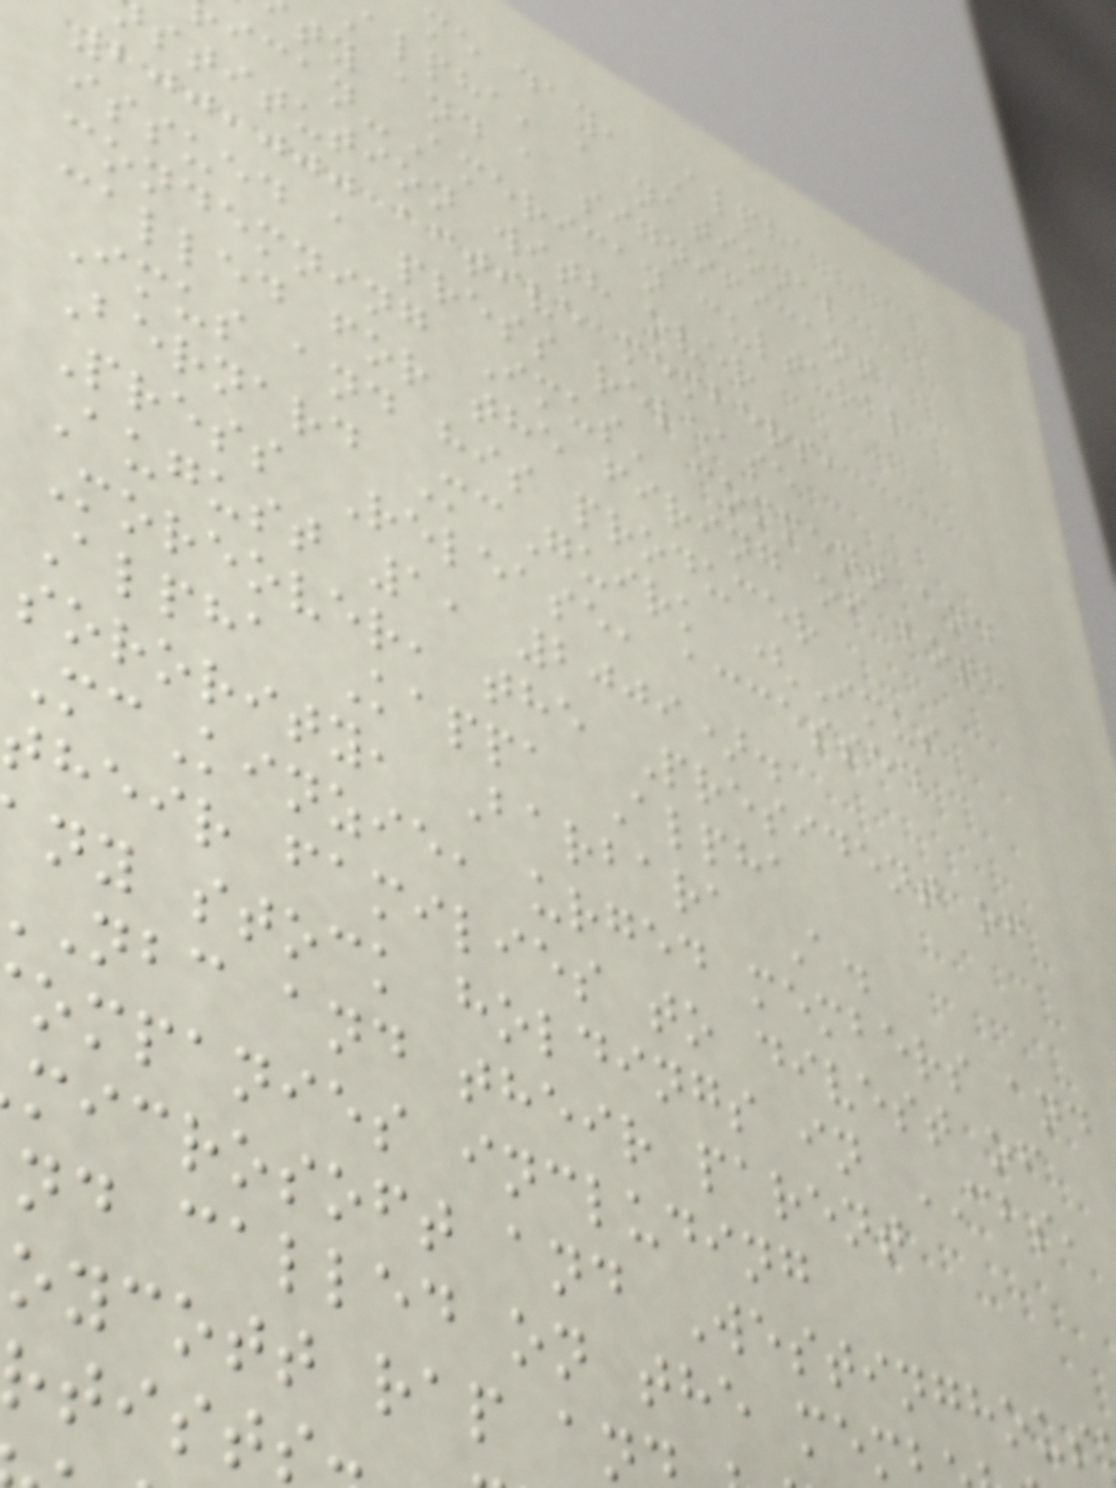me day, Alpha
alpha, a national
ty and a significant
ican-American cultural
stitution with over
200,000 active members,
issued a press release
condemning Imus' comment and
called for the firing of both
Imus and his producer
Bernard McGuirk (Imus
Press Release, accessed
August 1, 2009).
Moreover, the President of
Alpha Kappa Alpha
sorority, Barbara A.
McKinzie, urged members and
their families to divest of
ny stock holdings in CBS,
nbc and their parent
ompanies including
microsoft and Westinghous
nd called on the mem
oycott rap an
